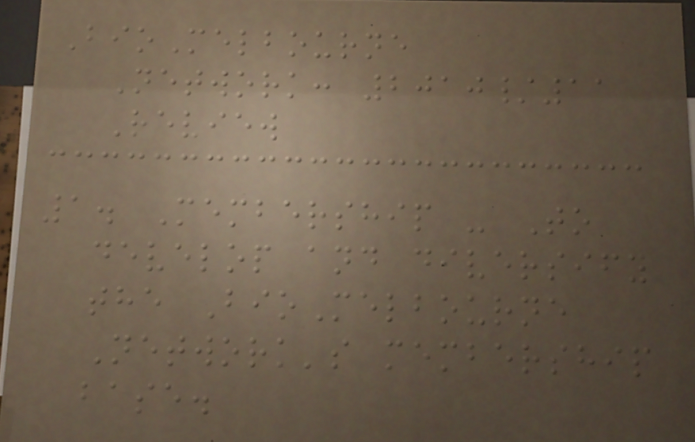BioMelbourne
Network: 2010/11
Review
1. Membership - To
develop and diversify
the BioMelbourne
Network's membership
base.
